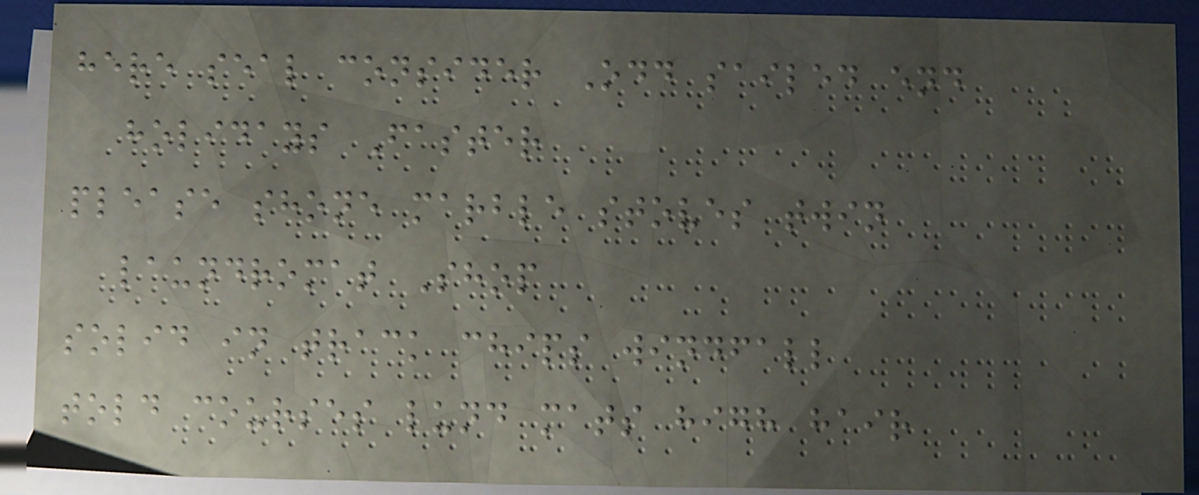here seal consider Odd sailed end
holidays Faster
please shone marble stoves twin
laundromat Shop
solid in track chips windfall
told courses lund mats high hair
